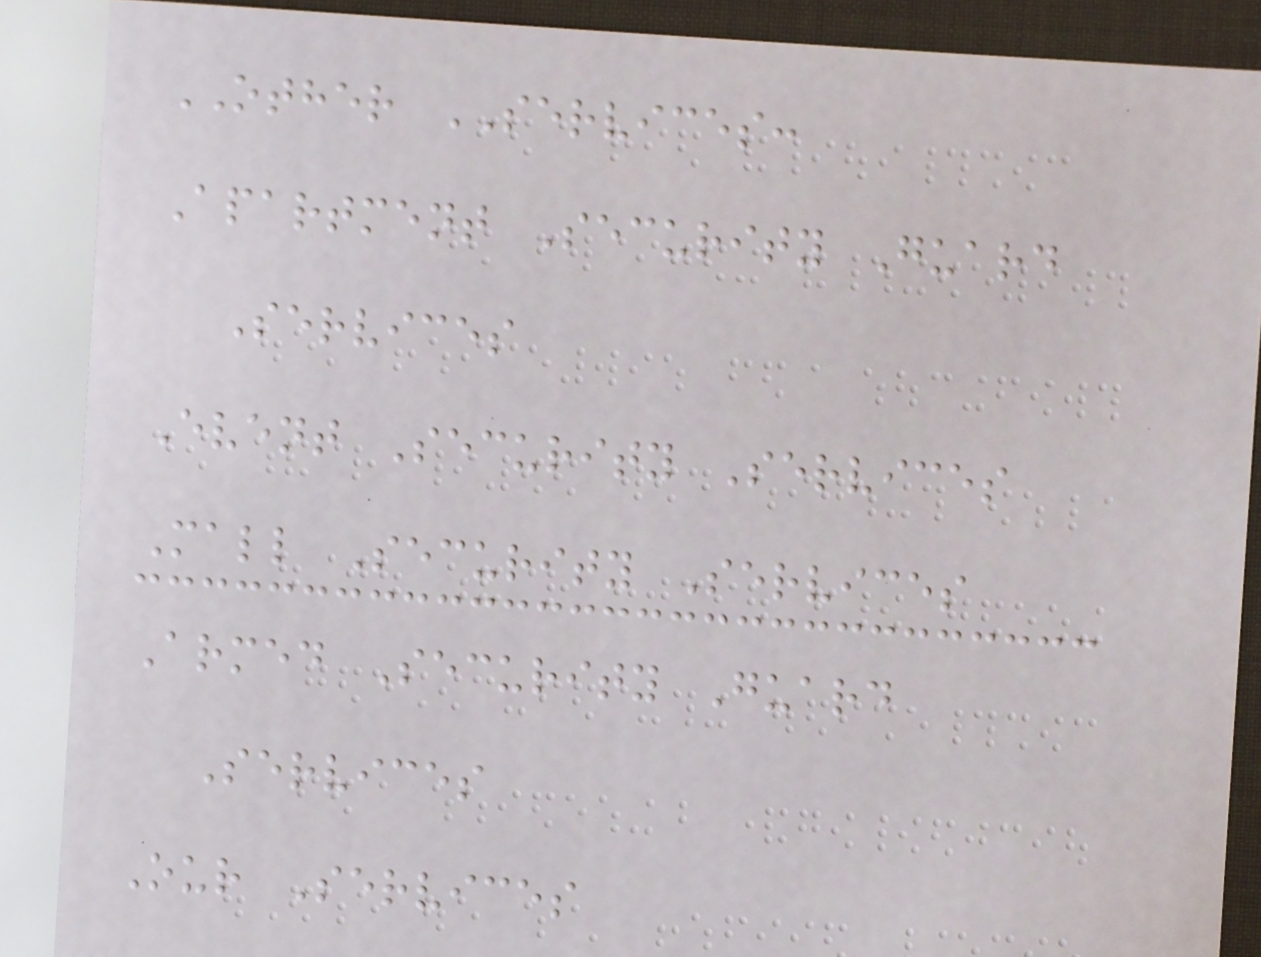OTHER SERVICES:
Apartment Security Guard
Services
Event Security Services
Mall Security Services
Armed Security Guard
Services
Our Services
